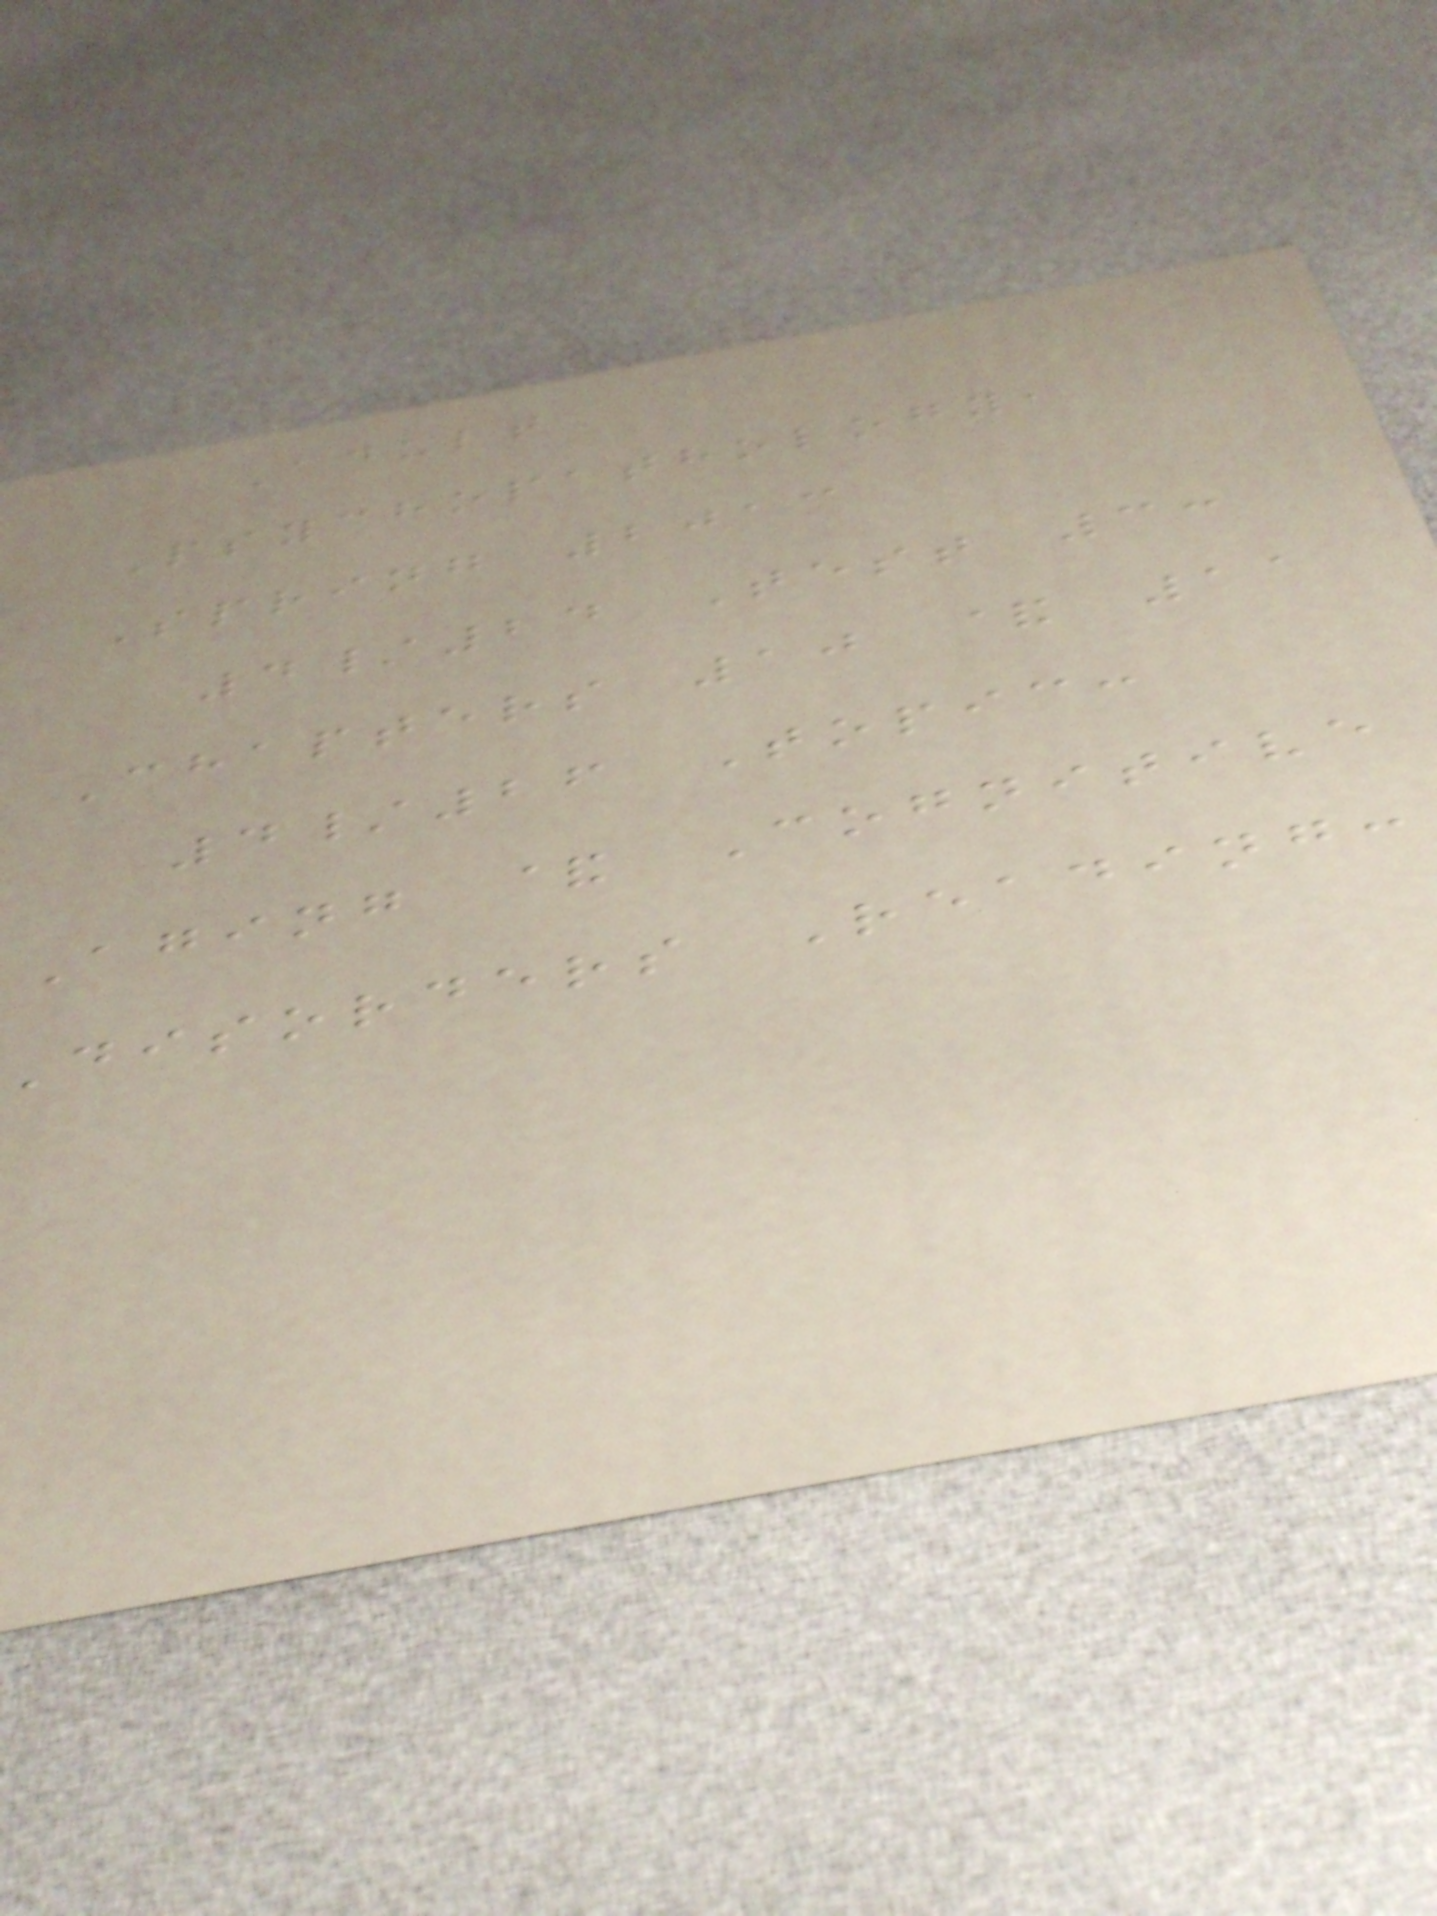Adult
Psychopathology,
Spring 2013
4/24 Test 3:
Chapters 10 & 11
4/26 Topic:
Aging & Cognitive
disorders Reading:
